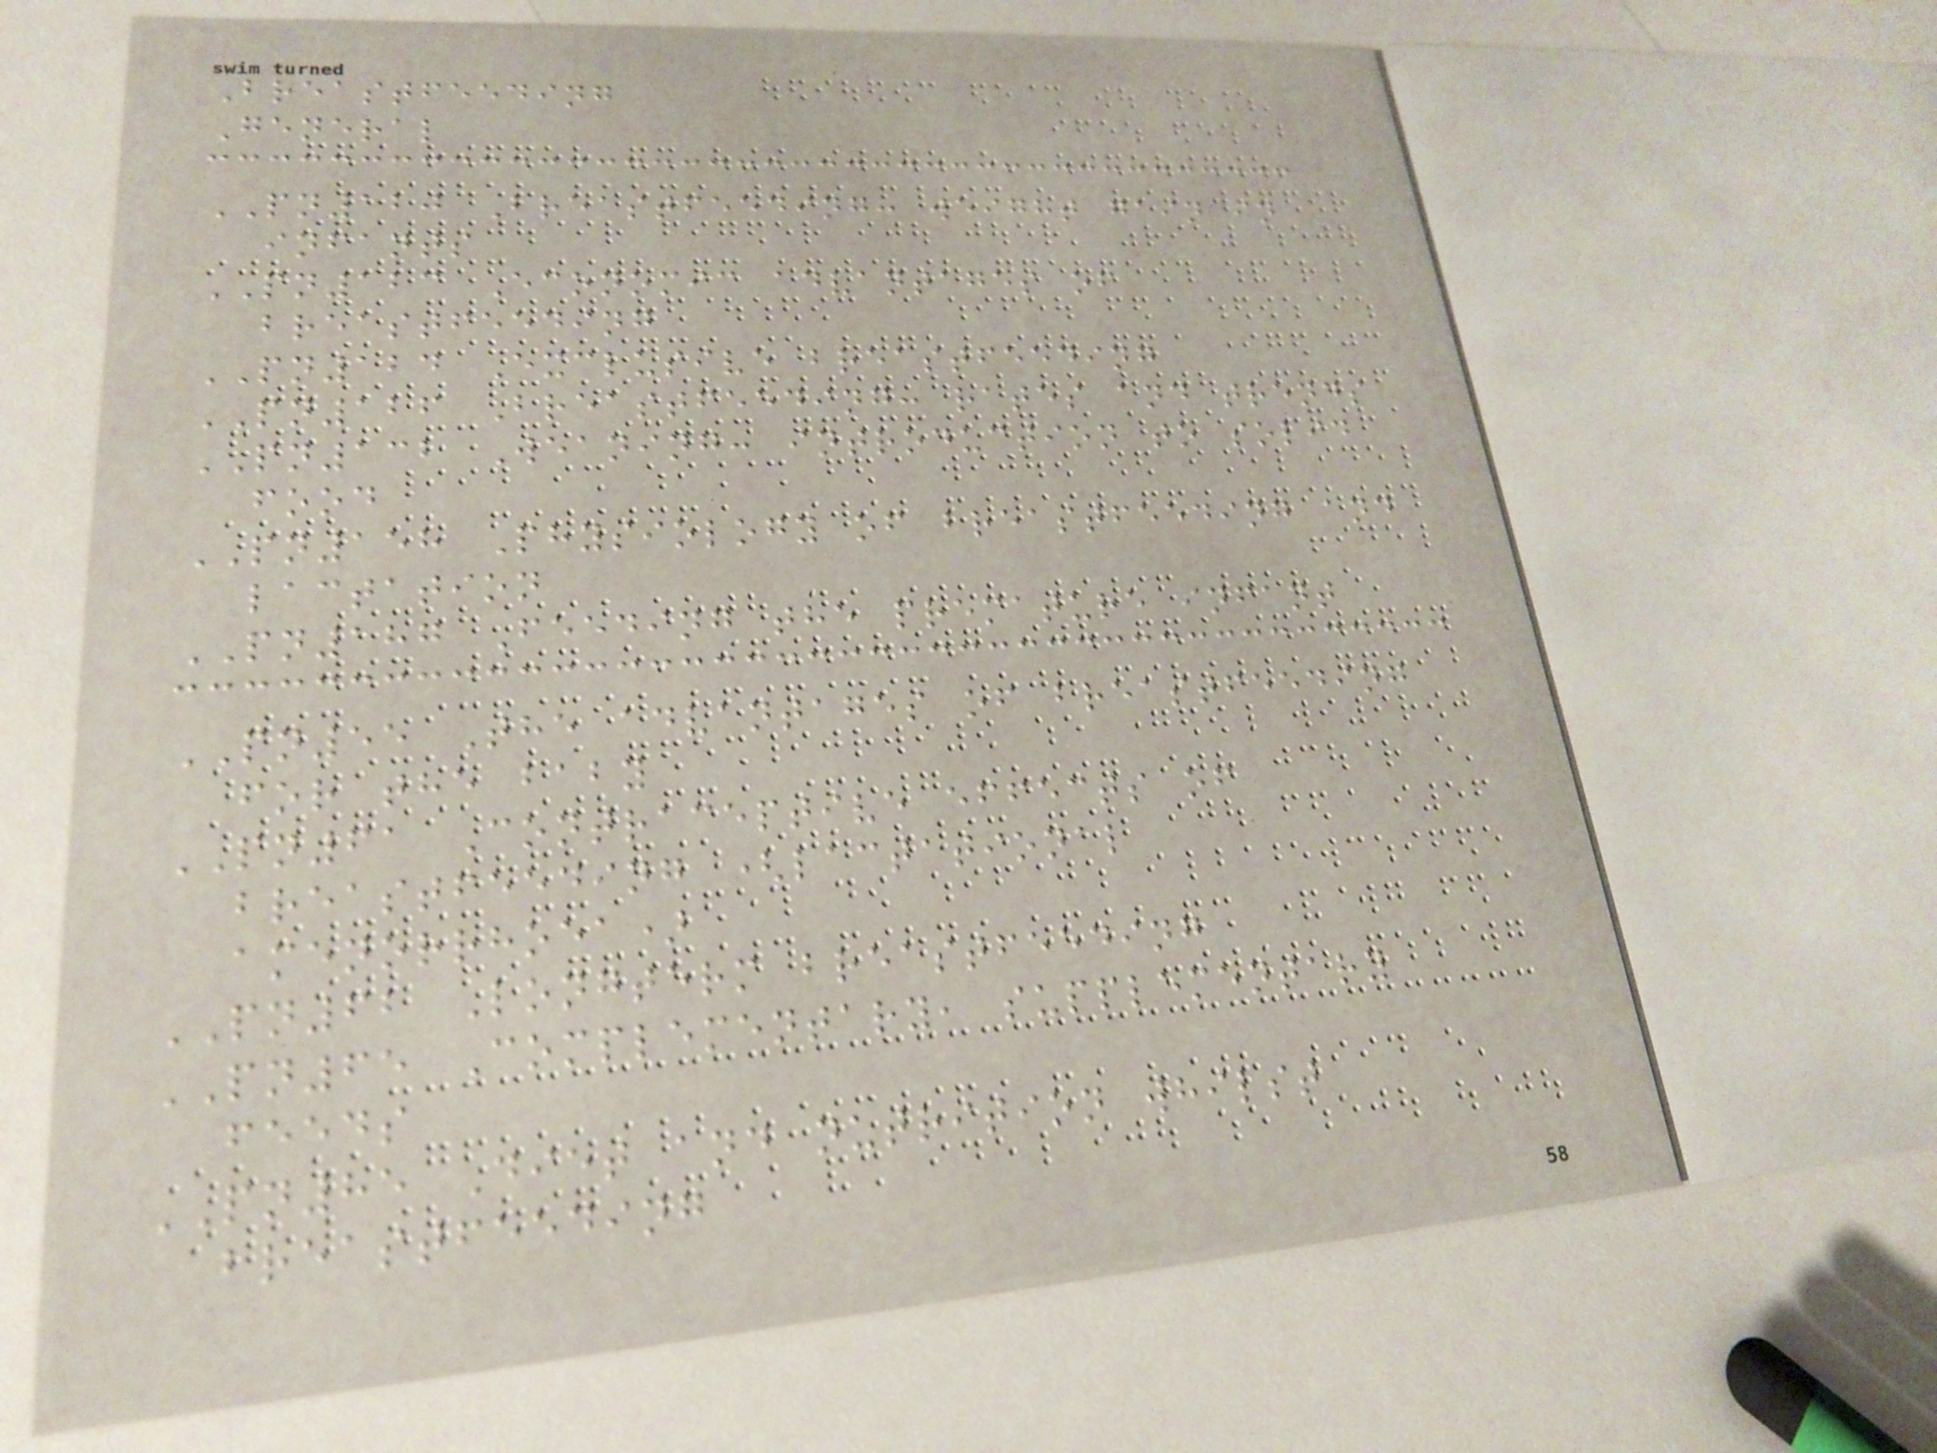Breastfeeding
General
PN120 Breastfeeding: weight gain in
infants
PN123 Economic advantages of
breastfeeding
PN124 Exclusive breastfeeding
PN126 Breastfeeding: rates and trends
PN132 Weaning: introduction to solid
food
PN158 Physiology of breastfeeding and
lactation
PN187 Feeding the premature infant
PN55 The advantages of breastfeeding
for the baby
PN61 Contraceptive effects of
breastfeeding (lactational
amenorrhoea)
PN62 Longterm breastfeeding
PN65 Complementary, supplementary
feeds
PN85 Diet and nutrition whilst
breastfeeding
